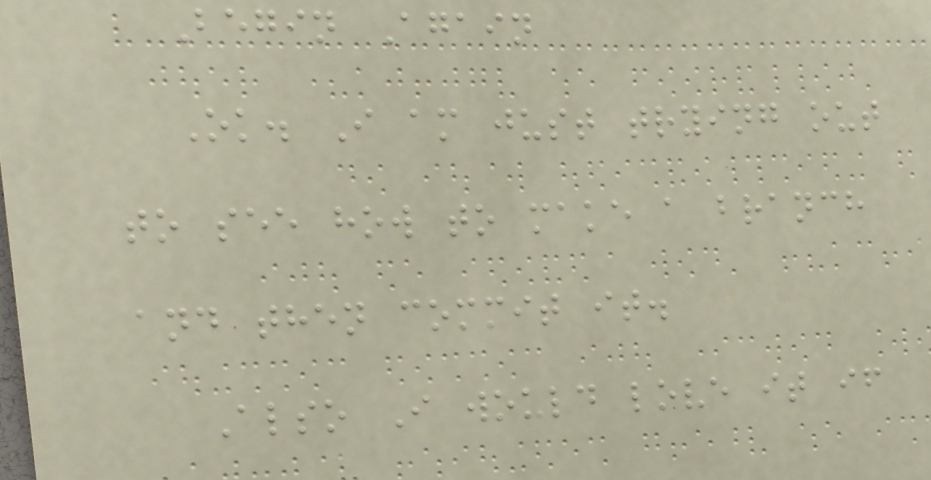Begin Again
Ok. I am just trying out
to see how to make a branch
and then commit it.
Also I would love it if
